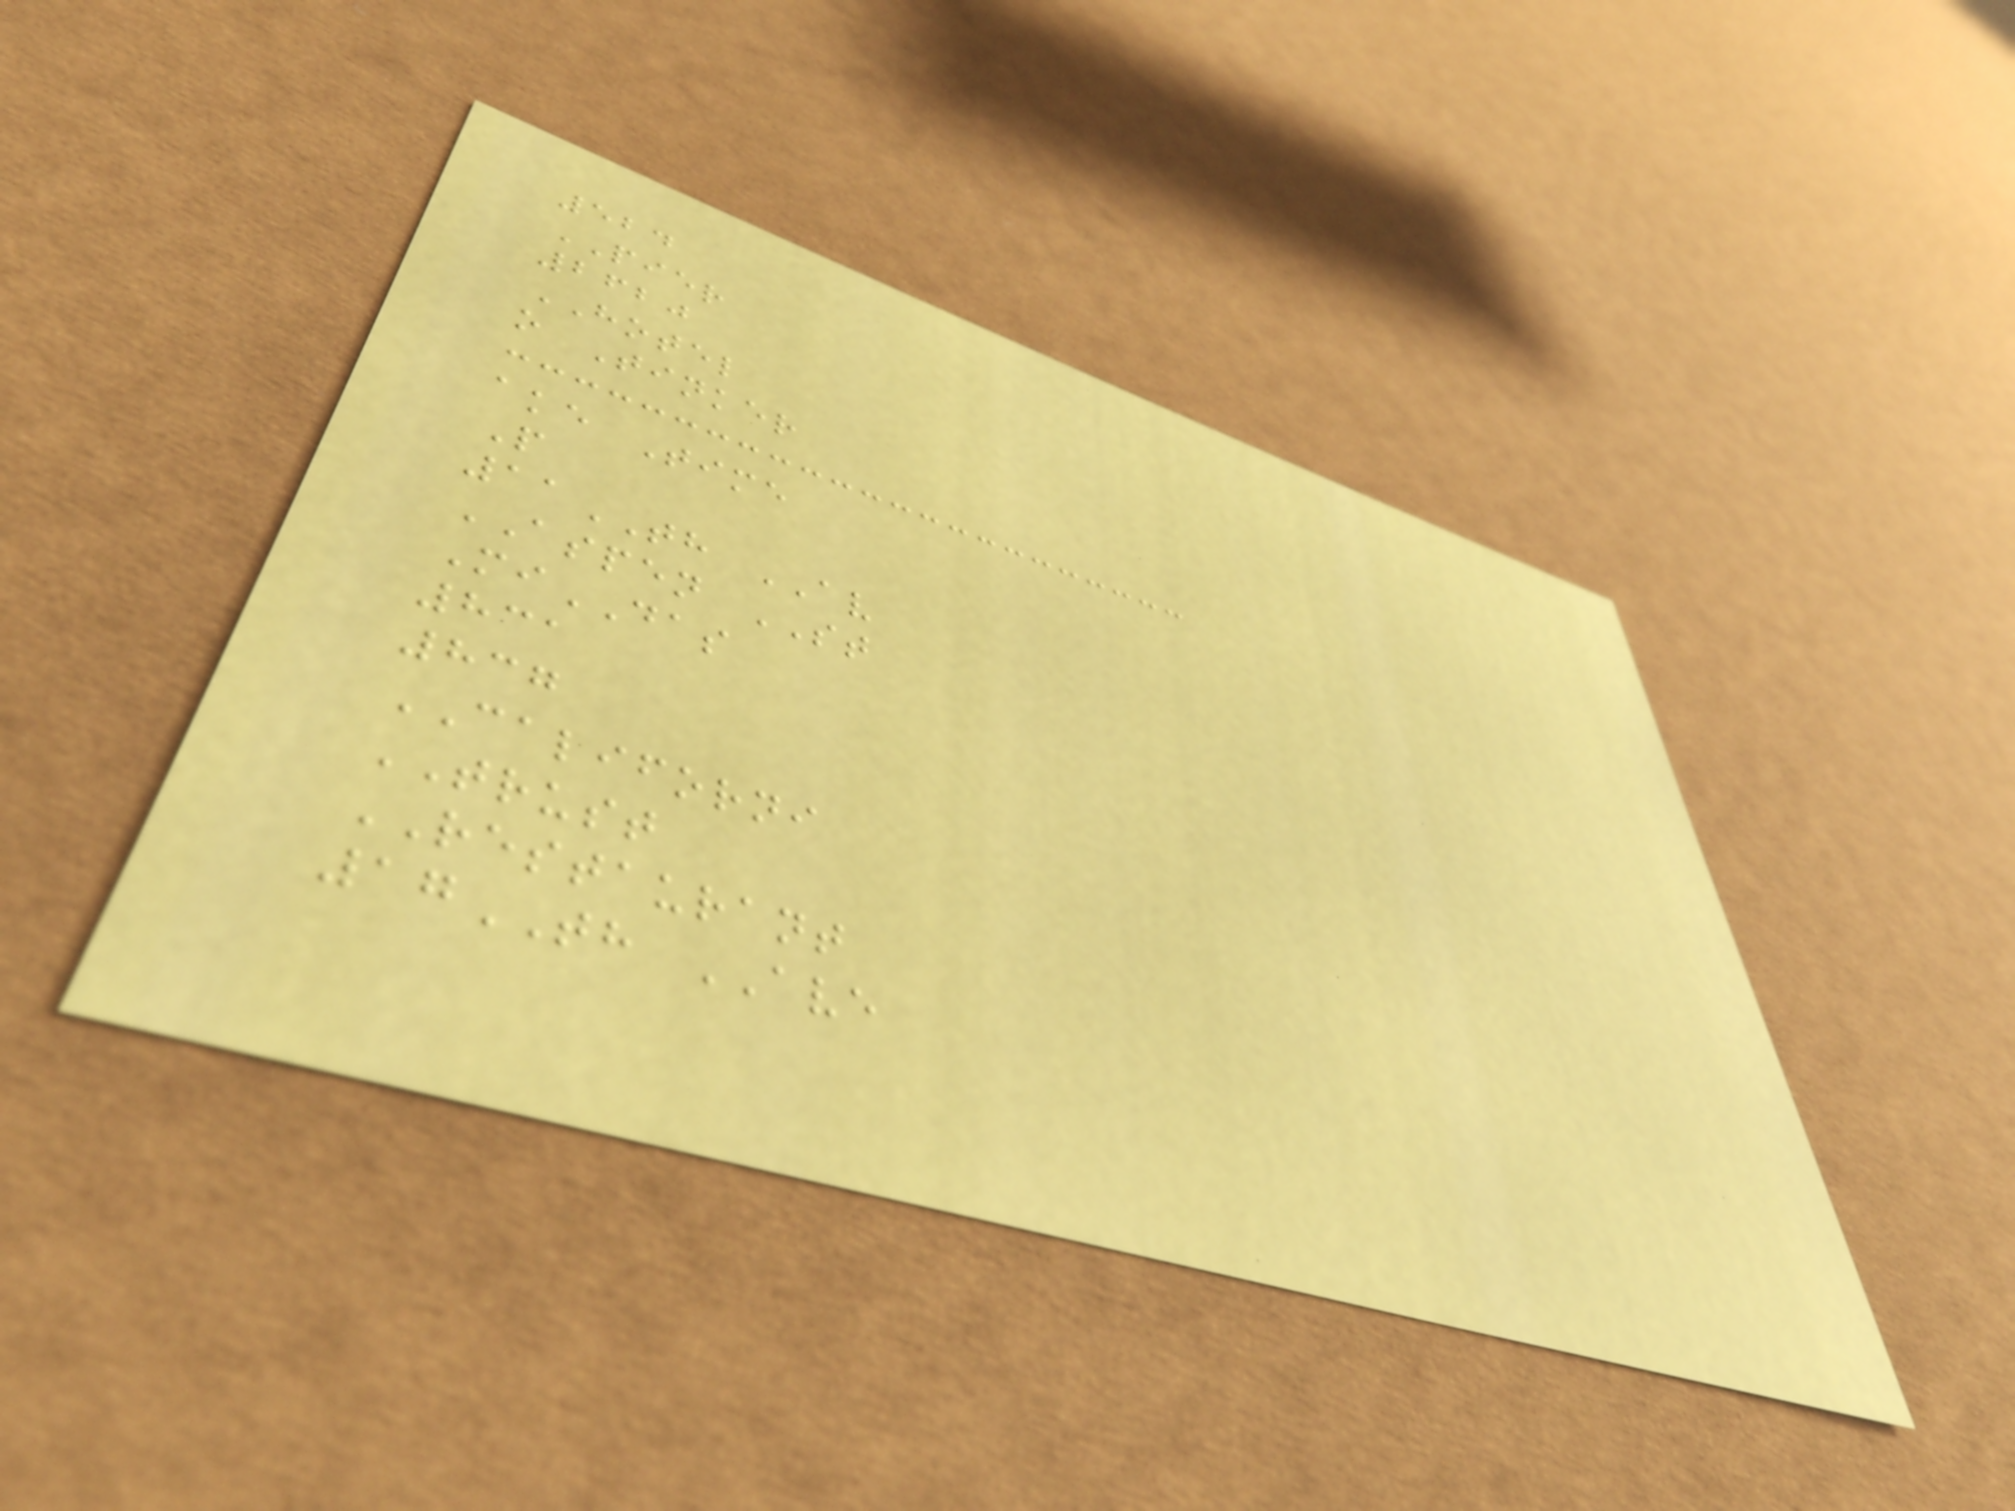524
PIER
2620
HOTEL
o Tinker
ake Time
P
11TH AV
ASPEN ST
MiDAS
831
837
CALIFORNI
TRUST
RESTAURANT
17TH AVE
